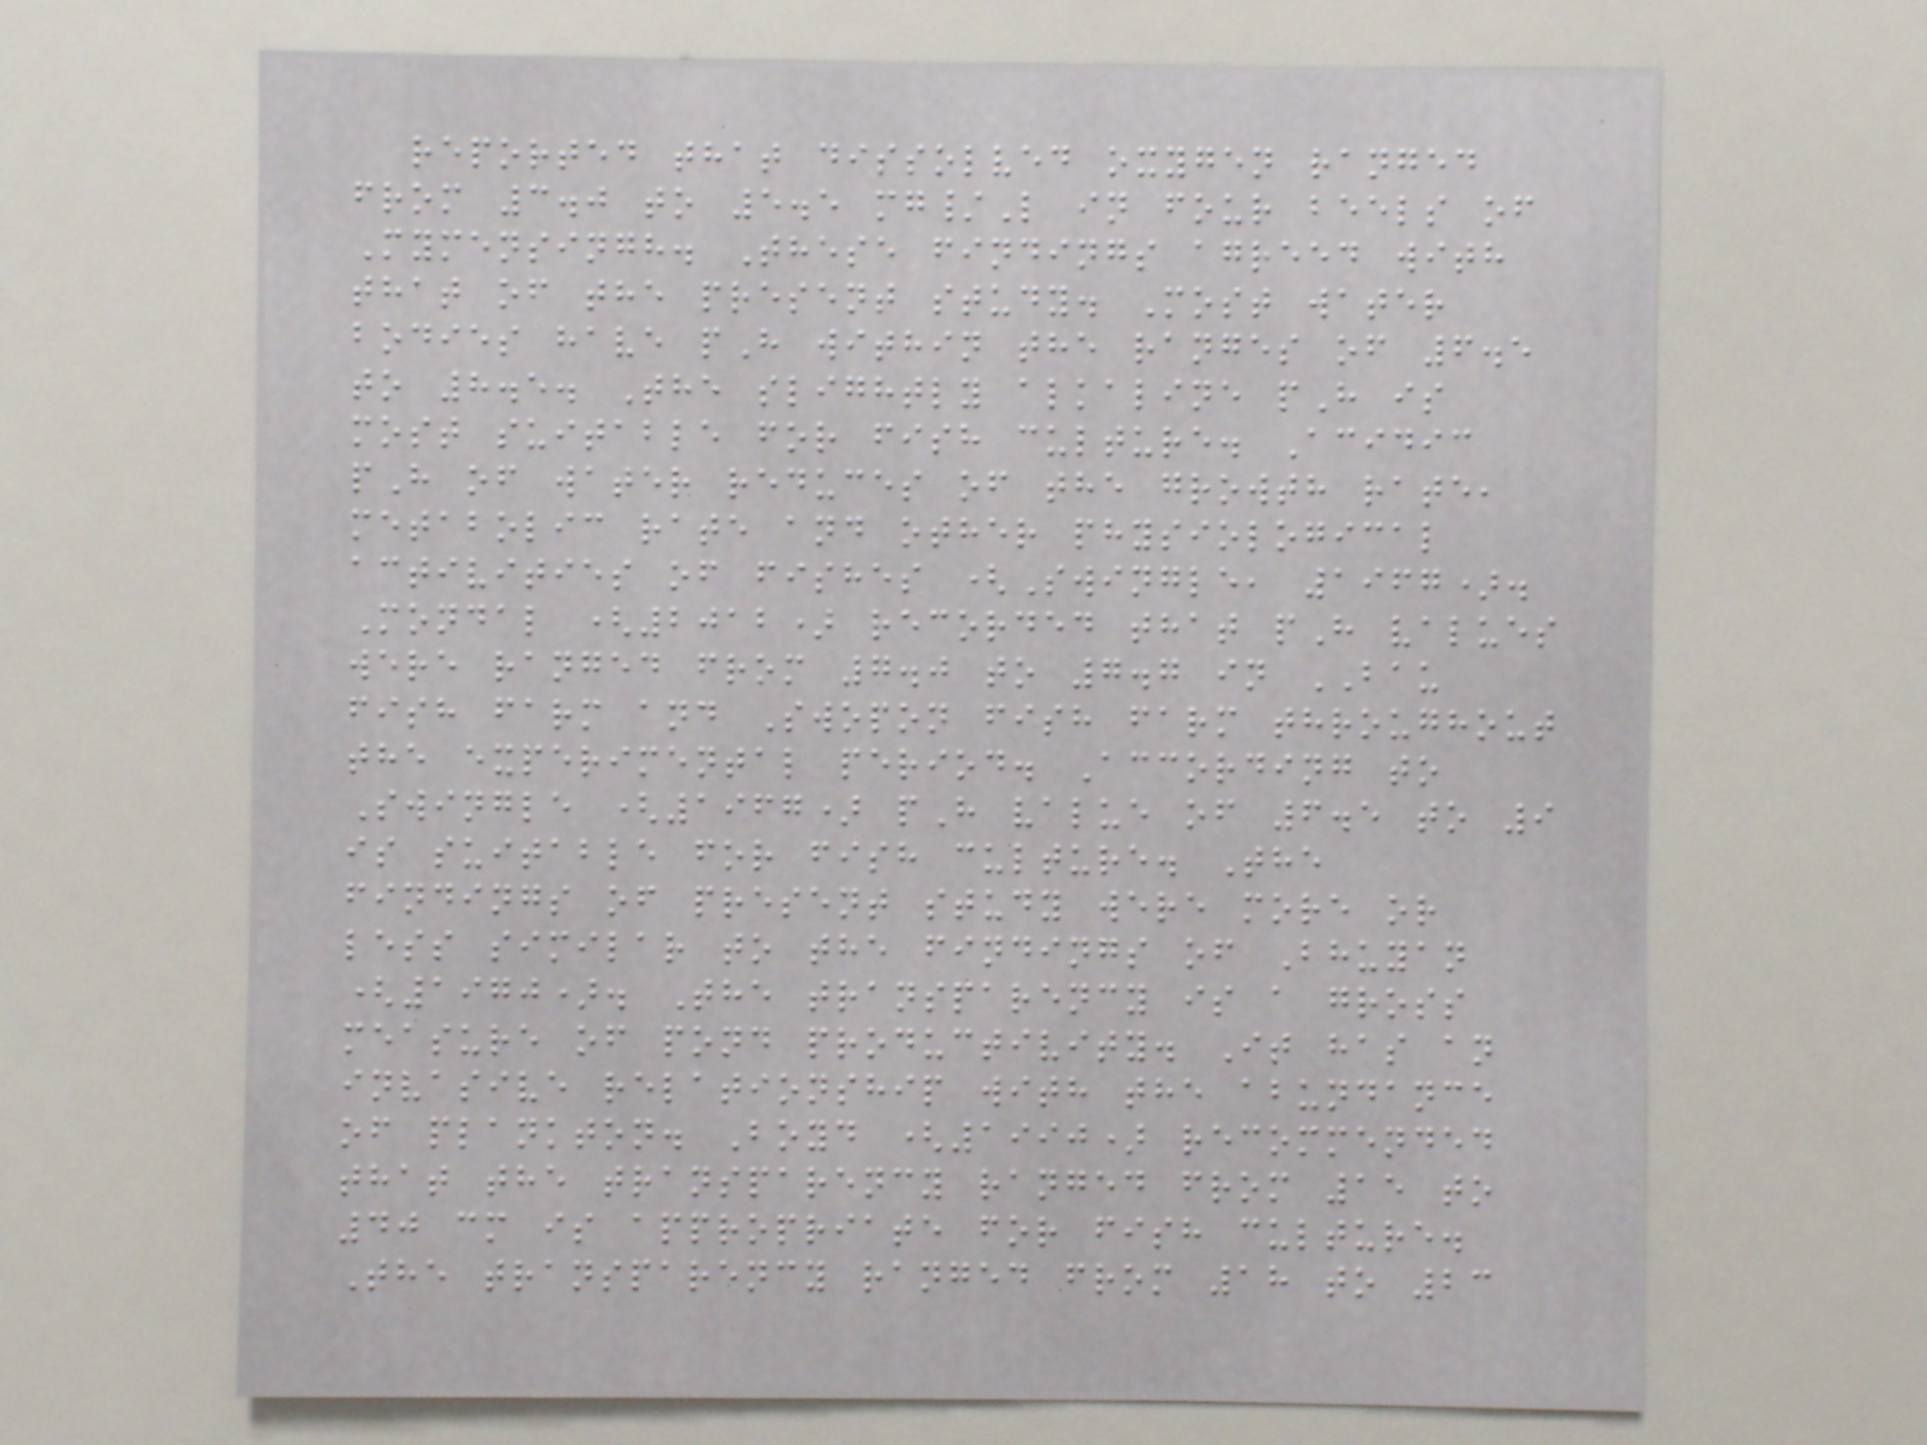reported that dissolved oxygen ranged
from 3.0 to 5.5 mg/L in four beels of
Mymensingh. These findings agreed with
that of the present study. Most water
bodies have pH within the ranges of 6.5
to 8.5. The slightly alkaline pH is
most suitable for fish culture. Acidic
pH of water reduces of the growth rate,
metabolic rate and other physiological
activities of fishes (Swingle, 1967).
Mondal (2012) recorded that pH values
were ranged from 7.0 to 7.7 in BAU
fish farm and Swopon fish farm throughout
the experimental period. According to
Swingle (1967) pH value of 6.5 to 9
is suitable for fish culture. The
findings of present study were more or
less similar to the findings of Bhuyan
(1970). The transparency is a gross
measure of pond productivity. It has an
invasive relationship with the abundance
of plankton. Boyd (1990) recommended
that the transparency ranged from 15 to
40 cm is appropriate for fish culture.
The transparency ranged from 18 to 23
